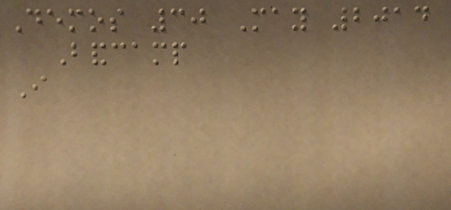Demos 30 May 2014
Bandcamp
I
